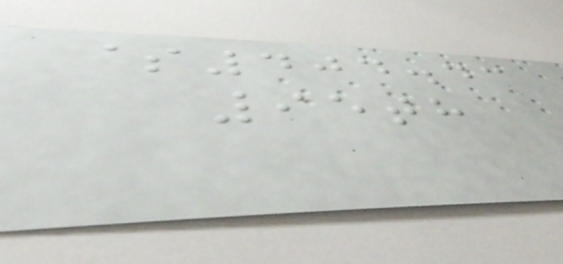$404.43
95th
